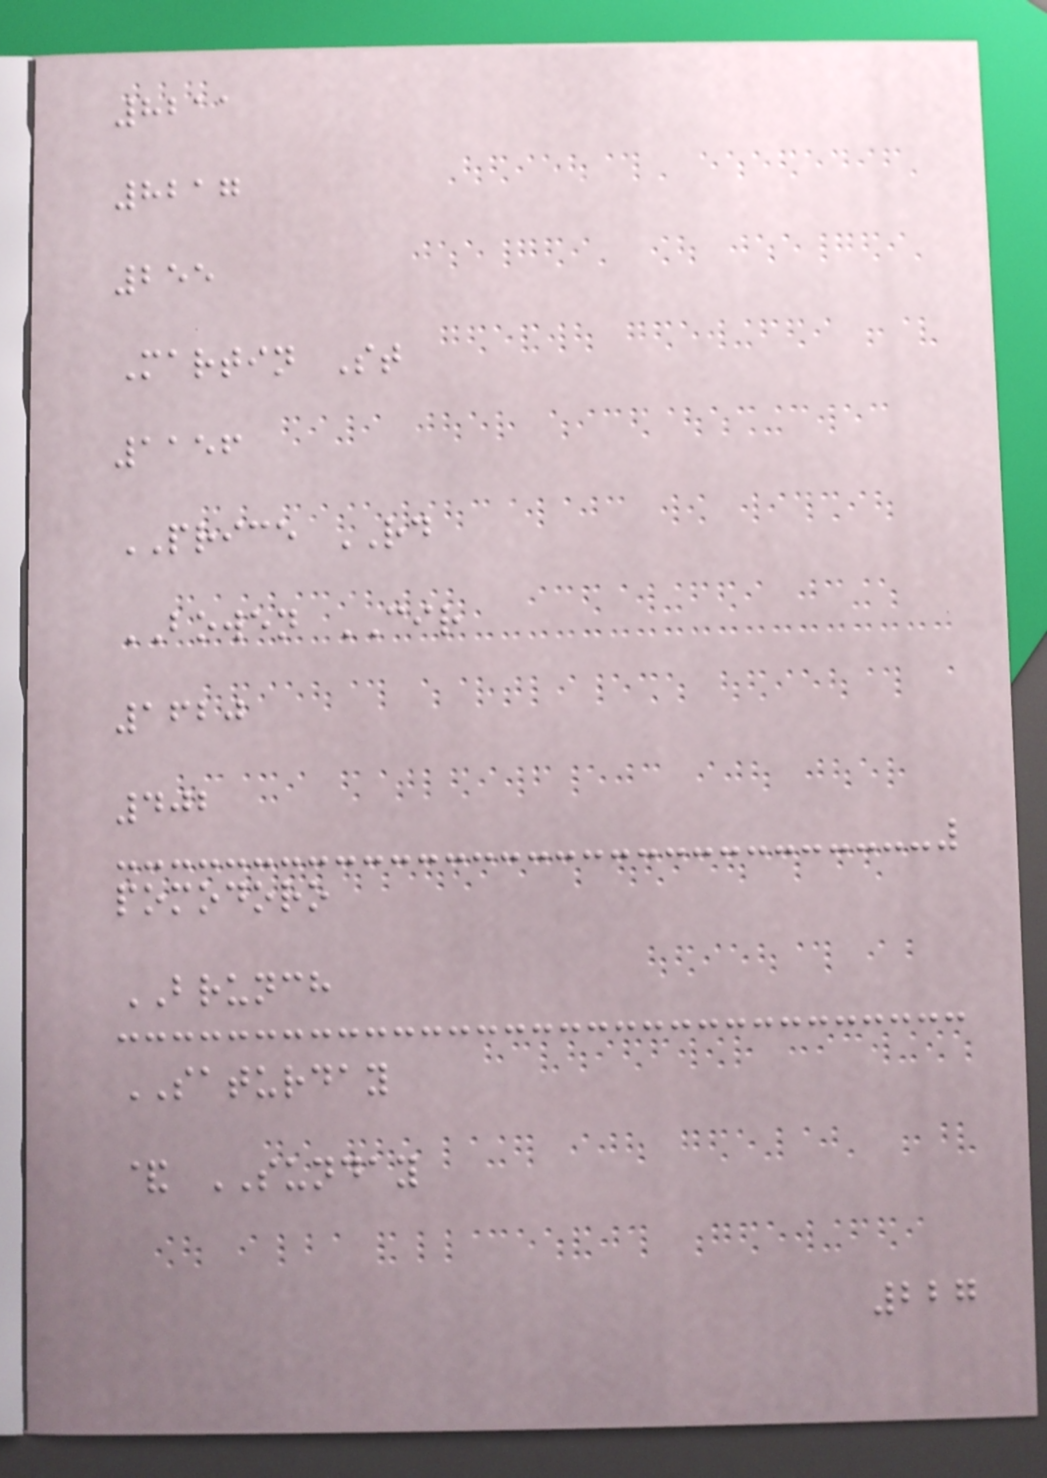8211
8217
255
Martin St
1156
PRICE RD
BOWEN CIR
1620
402
pomodoro
BRUNCH
SATURDAY
& SUNDAY
227
